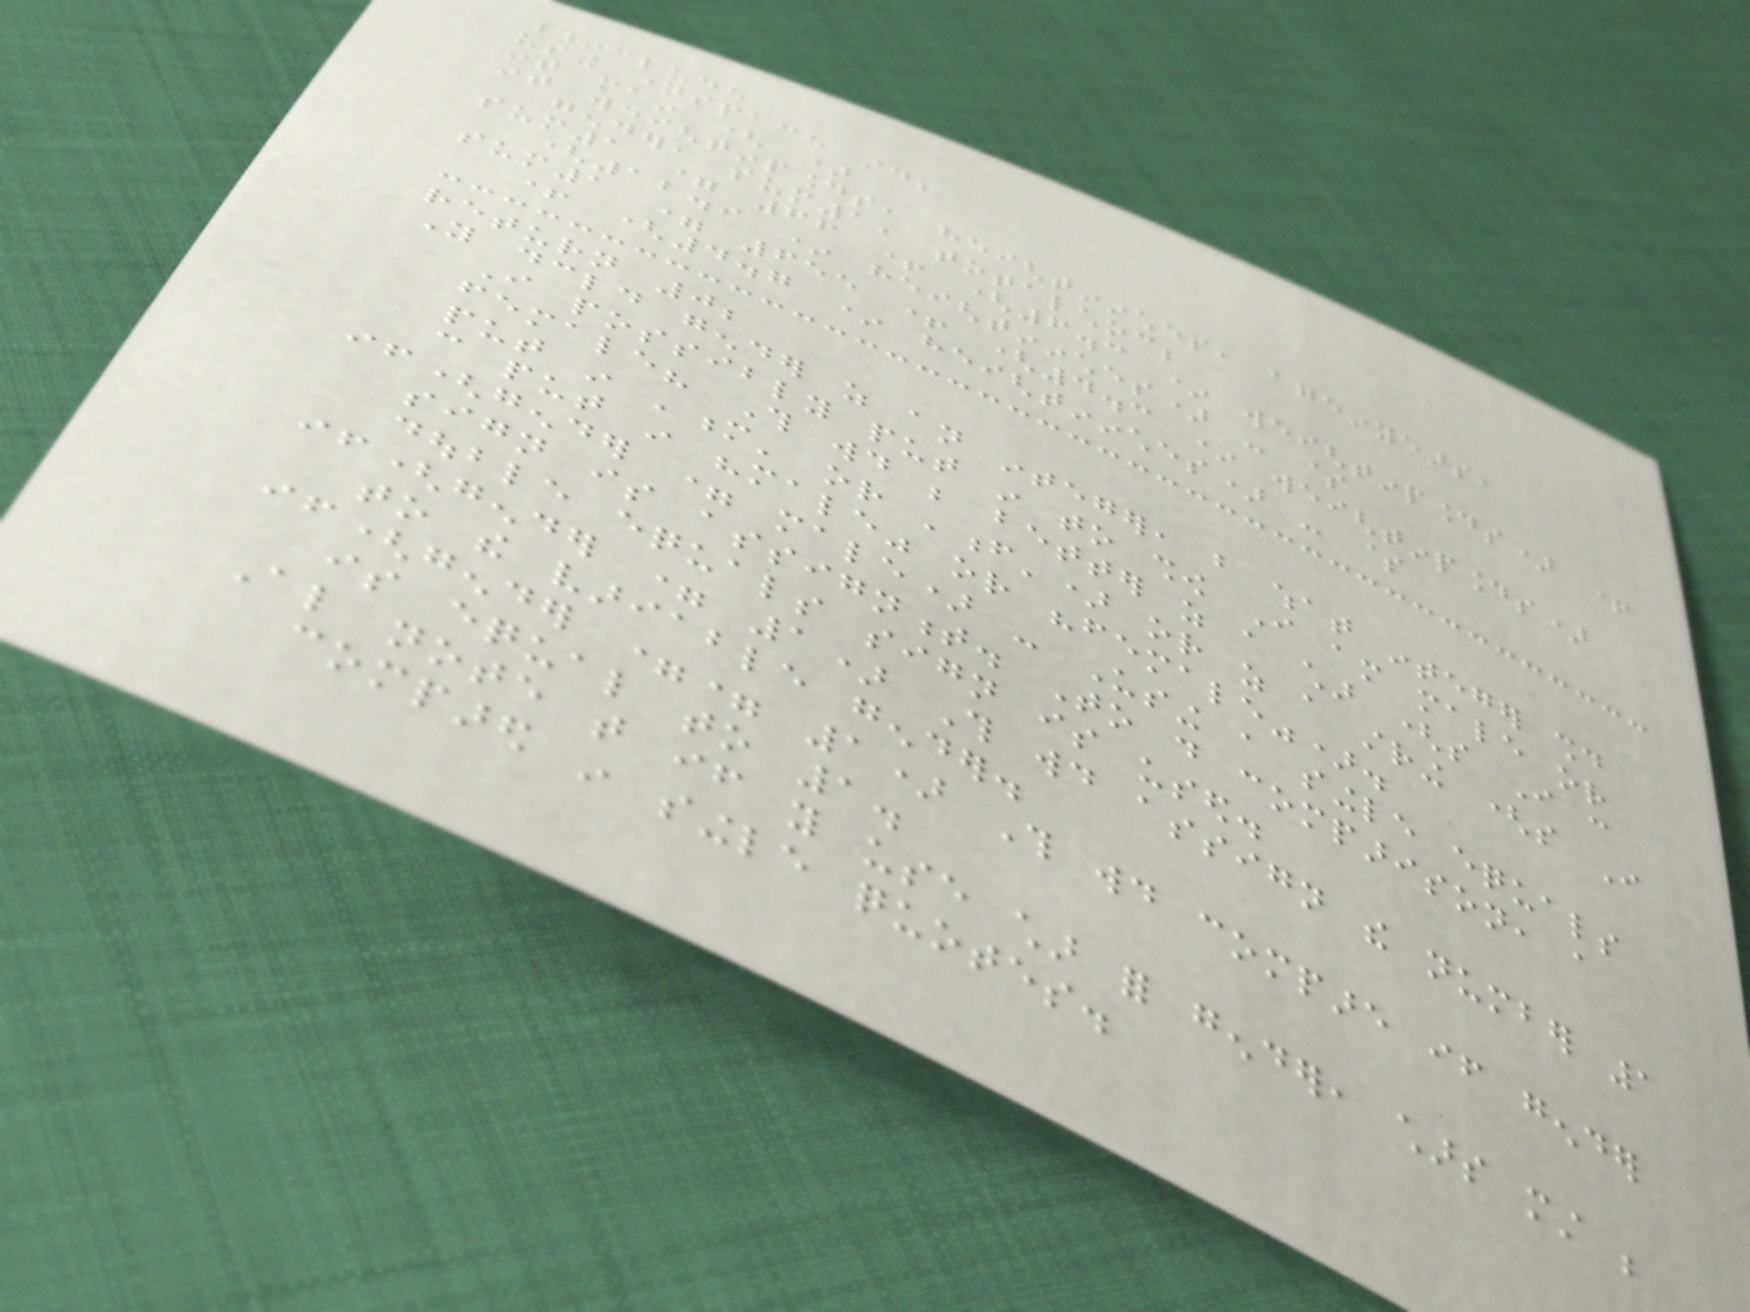#include
using namespace std;
int main ( )
int weightinpounds, heightininches, ageinyears,
gender, sum1, totalchoc;
sum1 = 66 + (6.3 * weightinpounds) +
(12.9 * heightininches) - $
sum1 = 655 + (4.3 * weightinpounds)
+ (4.7 * heightininches) - $
return 0;
You declared gender as an integer, but what integer should
I possibly put in to show I am male or
female? This would be better as a char (so I can
put in 'm' or 'f') or as a string (so I
can put in "male" or "female").
if(gender = male) - Using a single equals
sign is assignment. To do comparison, a
double equals sign is used.
if(gender = 1) This would assign the number 1
to the variable gender.
if(gender == 1) This would compare if gender
is equal to 1.
Also note that if you use char for gender, chars must be
compared in single quotes.
